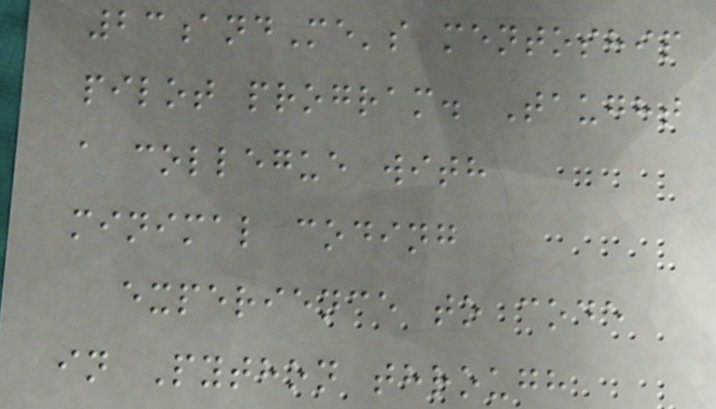23andMe's mentoship
pilot program. Taught
a collegue with
minimal coding
experience to code
in Python through
